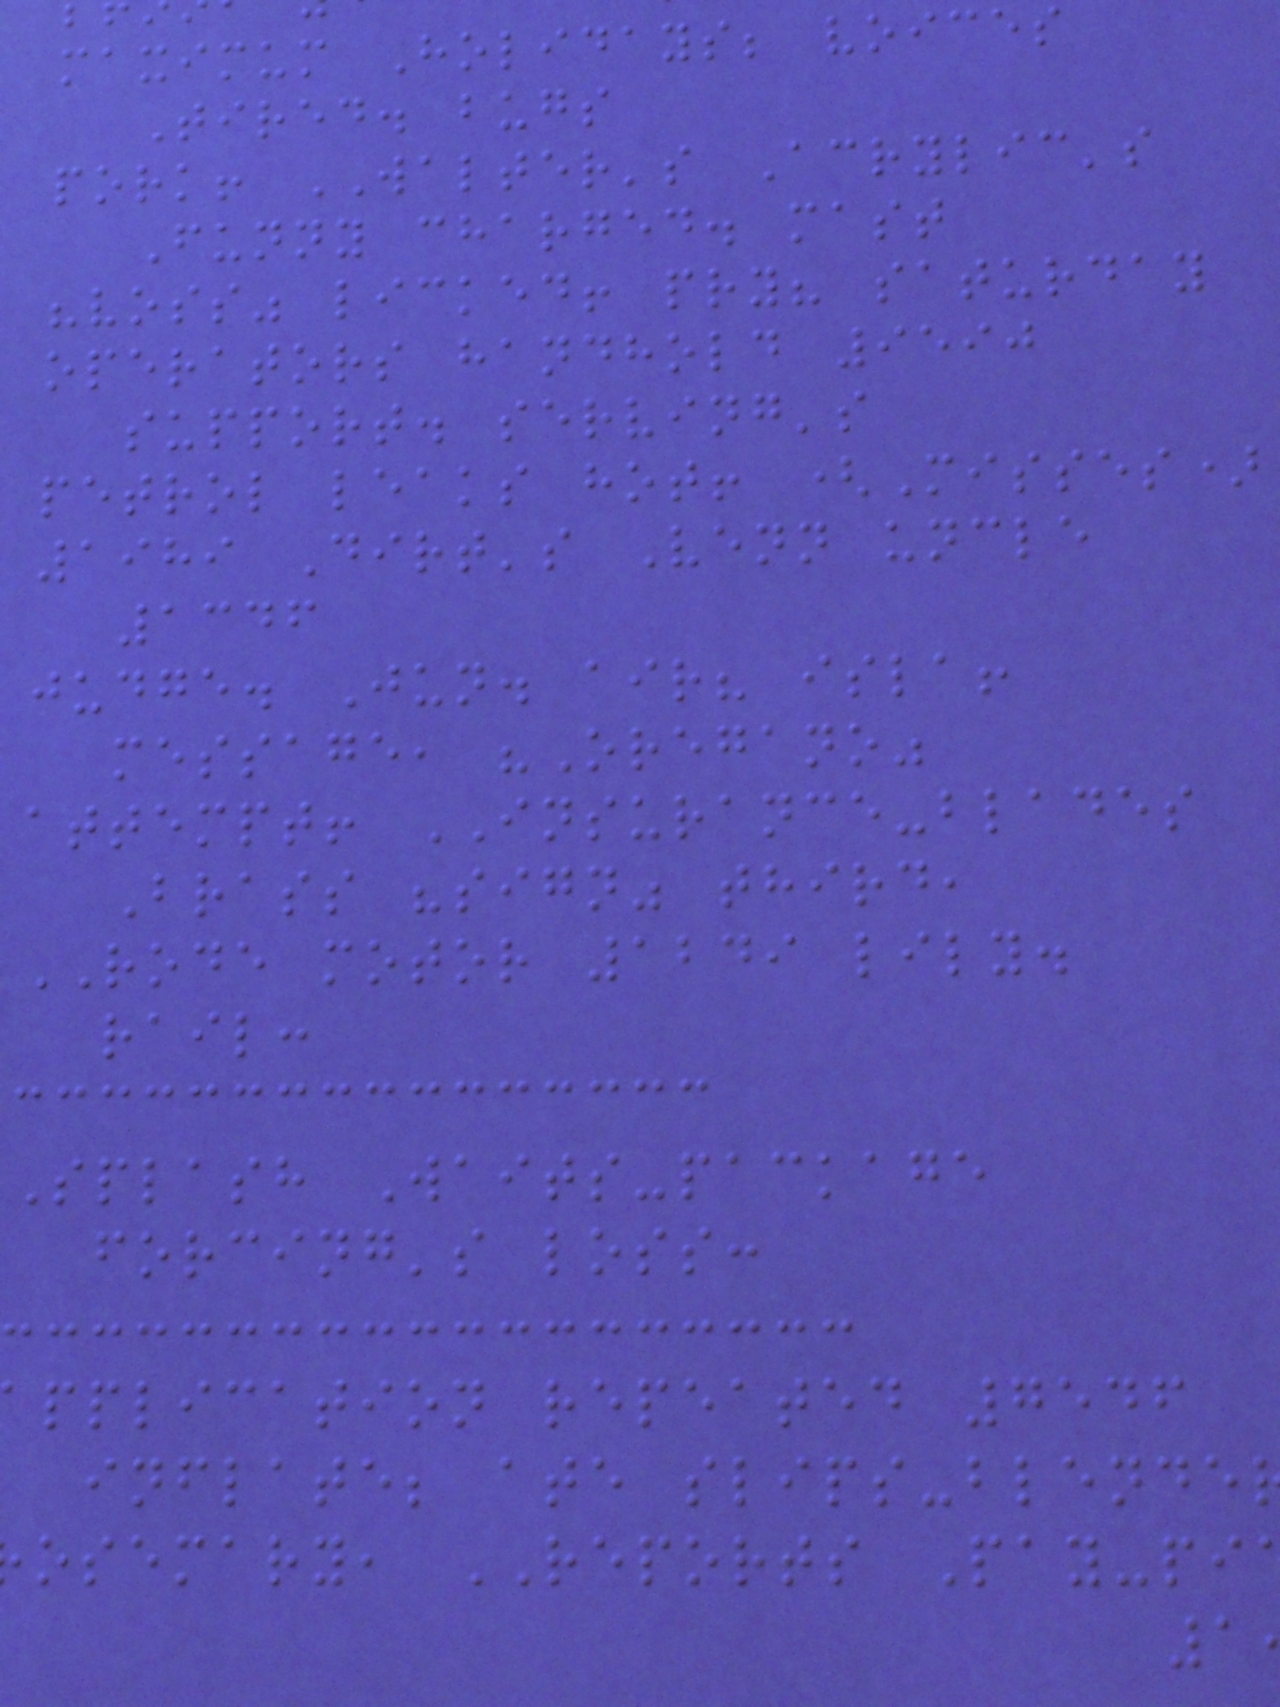maximum Holidays; voices
Tired. bugs
pork! WALTER's Acrylic's
Funny charged. mast
"voss" licked! pry? saturday
operators handhold 9590
support. serving's
petrol leaks hot! (Misses)
1989 Dirt's Venn uncle
1346
judge. Jun. air? isla!
message, "Oregano"
attempt! INSURANCE-blades
Brass "sign" third,
RODE motor 1249 lily.
rail:
Splash Waits-package
forcing's loss:
pplication repeated 7546
inflate; ate slips-blende
osemary, REPORTS Pay-pi
